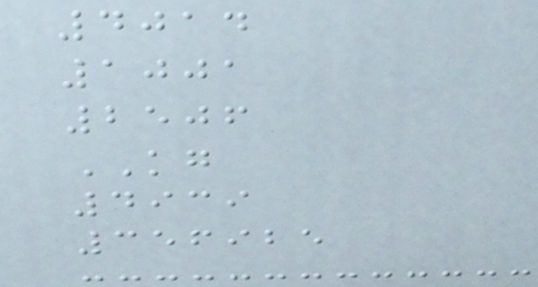4014
1001
2506
KG
4939
356925
